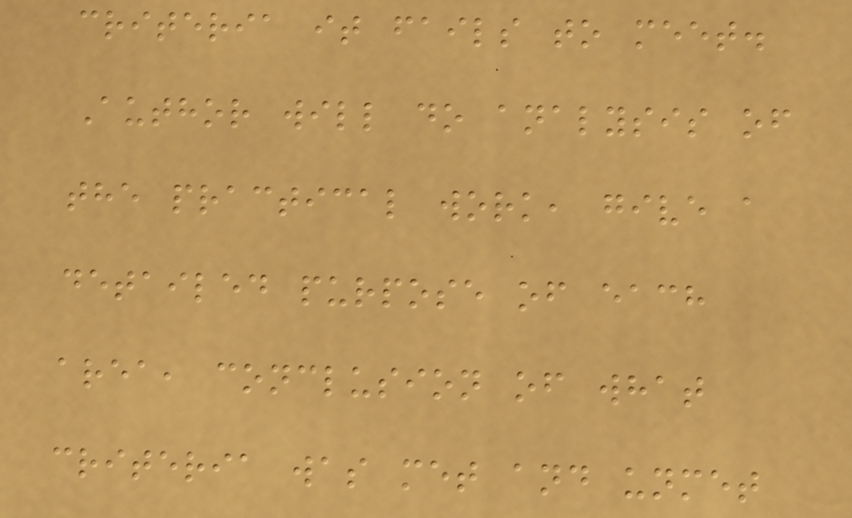criteria it fails to meet.
Author will do analysis of
the practical work, give a
detailed purpose of each
area, conclusion of what
criteria was met and unmet
